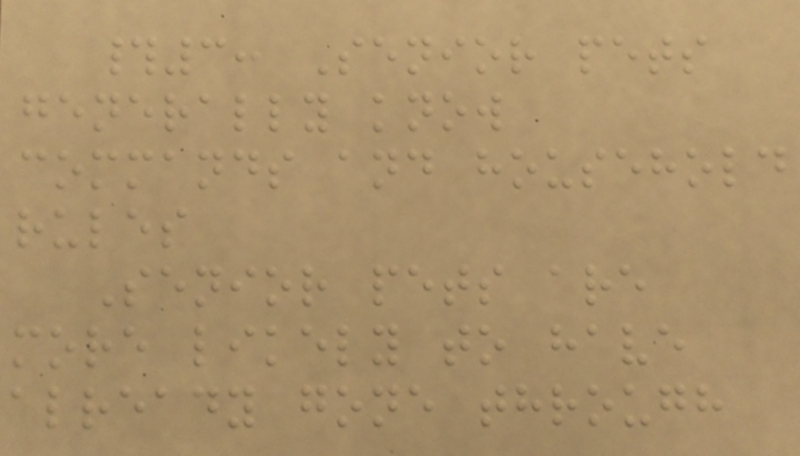#3: Senior pets
generally know
commands and household
rules
Senior pets are
more likely to have
already gone through
